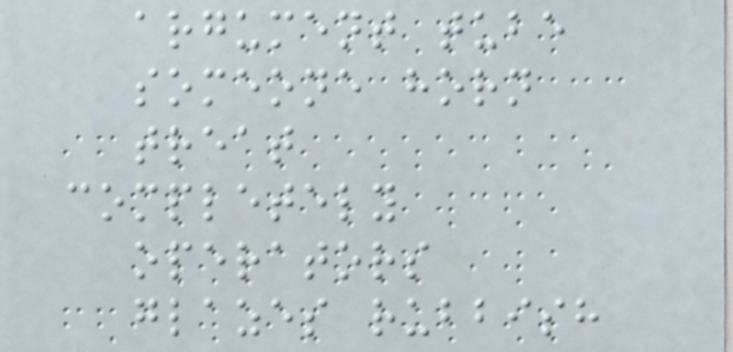argument tube
someone horn
treat
completely
operators
glazes rubbish
